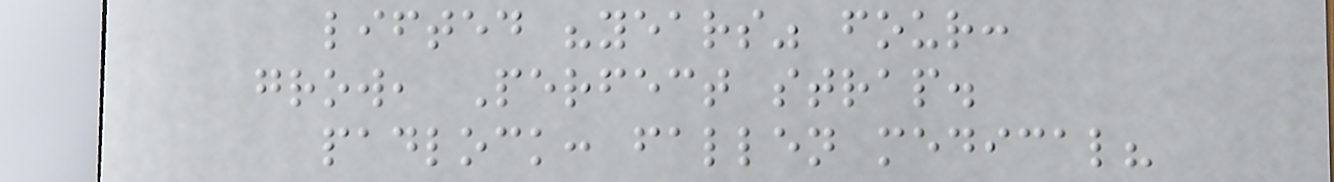lifted "years" four:
grow, Perfect strap.
padlock: fallen medical?
